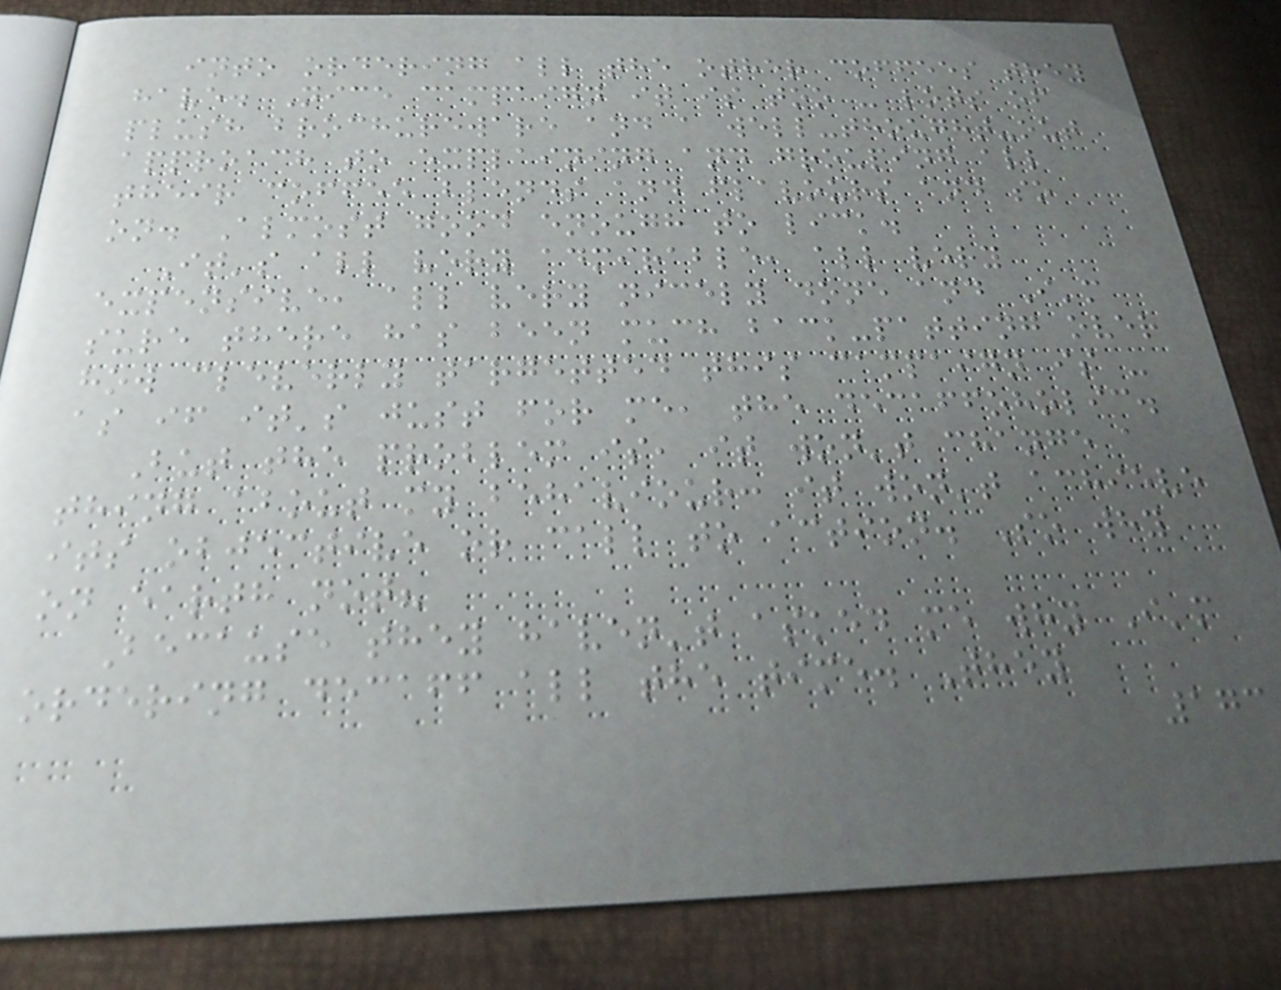into ordering all the other coffees they
have. Nice campaign it is too - lots of
plush brochureware and a well-thought-out
approach to explaining and grouping all
their coffee blends and flavours and so
on. Almost good enough to lick.
It's all very admirable, all very
expensive, all very nicely done and I'm
sure there has been much back-patting over
how cleverly targetted this campaign is -
as if it's just for me, the decaffoholic.
But the problem is, it won't change a
thing about my behaviour: it won't achieve
its objective or call to action. So why
on earth not?
Because they haven't asked me why I'm
ordering decaff all the time. They
173
